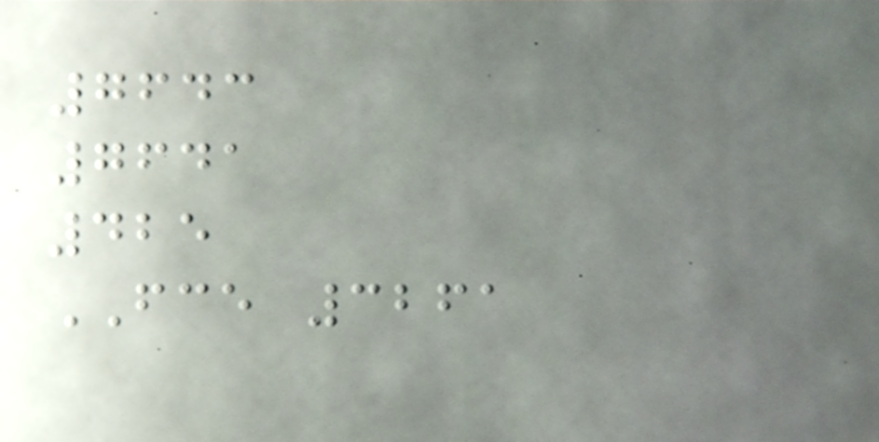7643
7641
425
FCE 3261
